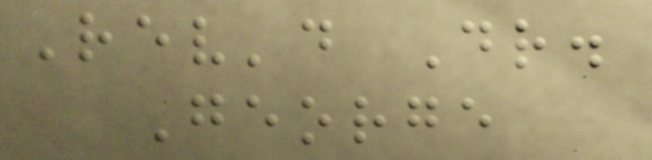Rev'd Dr.
George
